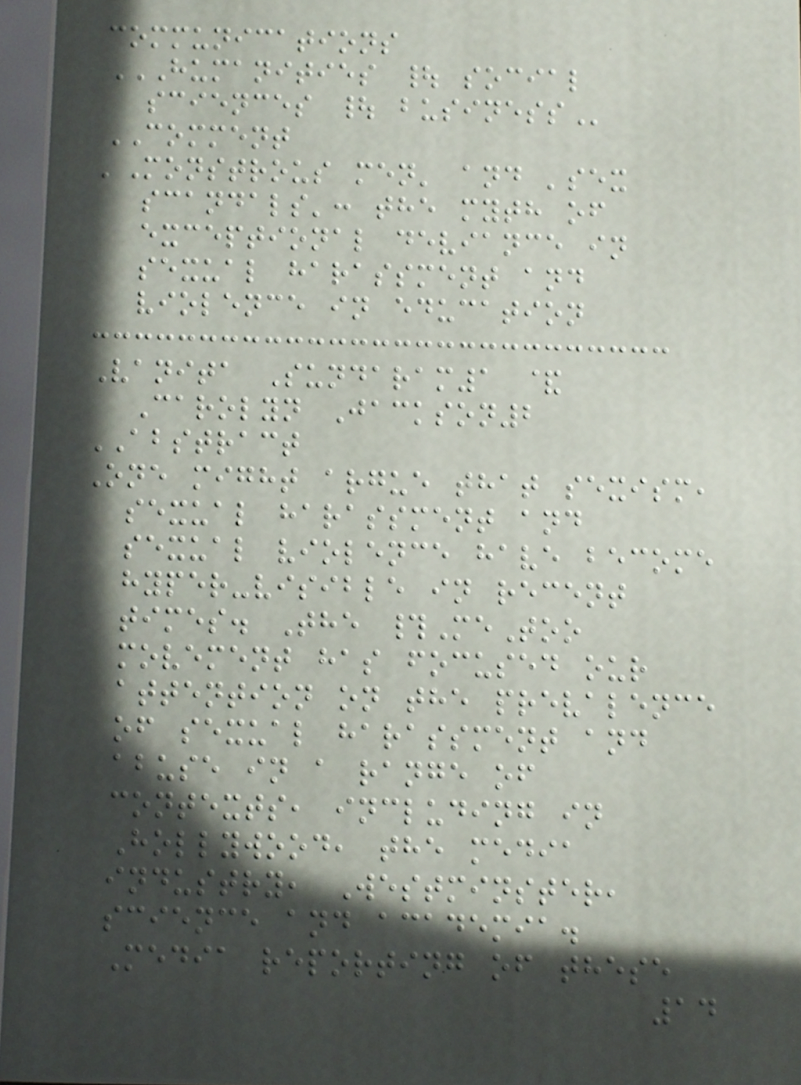communications
HUMANITIES | SOCIAL
SCIENCES | BUSINESS
COMMENT
'Monstrous men' and 'sex
scandals': the myth of
exceptional deviance in
sexual harassment and
violence in education
Vanita Sundaram1 &
Carolyn Jackson2
ABSTRACT
One might argue that sexism,
sexual harassment and
sexual violence have become
hyper-visible in recent
times. The #MeToo
movement has focused our
attention on the prevalence
of sexual harassment and
abuse in a range of
contexts, including in
Hollywood, the media
industry, Westminster,
science and academia.
Media reporting of these
14
